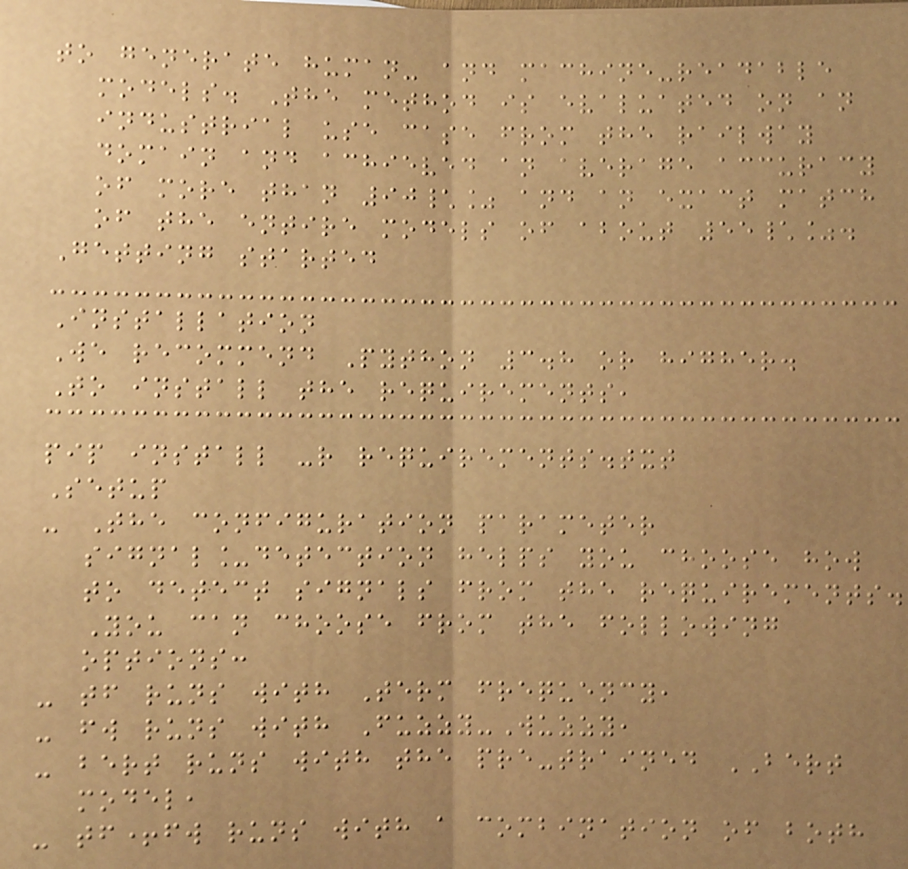to generate human- and machine-readable
models. The method is evaluated on an
industrial use case from the railway
domain and achieved an average accuracy
of more than 90\% and an exact match
of the entire models of about 55\%.
Getting started
Installation
We recommend Python 3.8 or higher.
To install the requirements,
pip install -r requirements.txt
Setup
- The configuration parameter
signal_detection helps you choose how
to detect signals from the requirements.
You can choose from the following
options:
- tf runs with Term frequency,
- fw runs with Fuzzy-Wuzzy,
- bert runs with the pre-trained BERT
model,
- tf+fw runs with a combination of both
